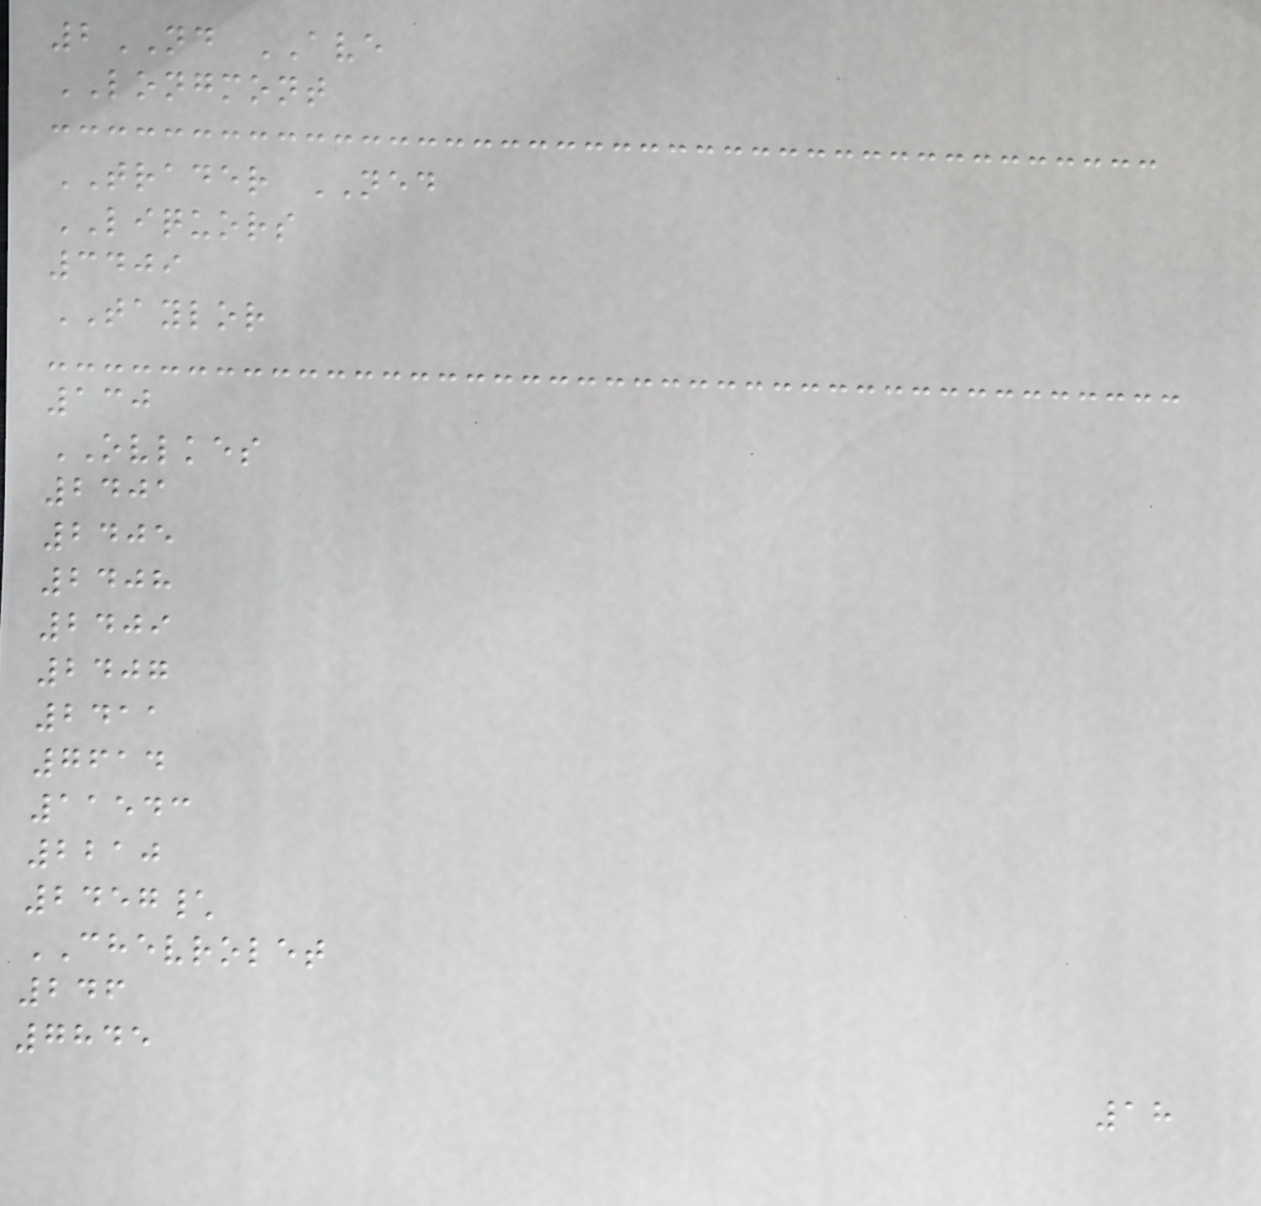2ND AVE
LONGMONT
TRADER NED
LIQUORS
3409
TAYLOR
130
OVLKES
2401
2405
2408
2409
2407
2411
7614
11543
2210
2457\
CHEVROLET
246
7845
18
